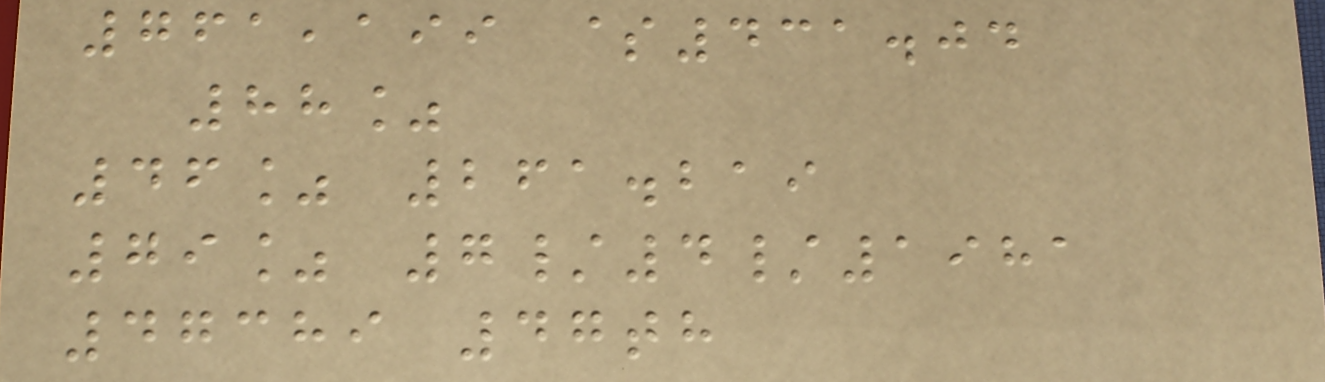761,199 $431.04
88%
46% 261.219
79% 7/4/1981
47389 47th
